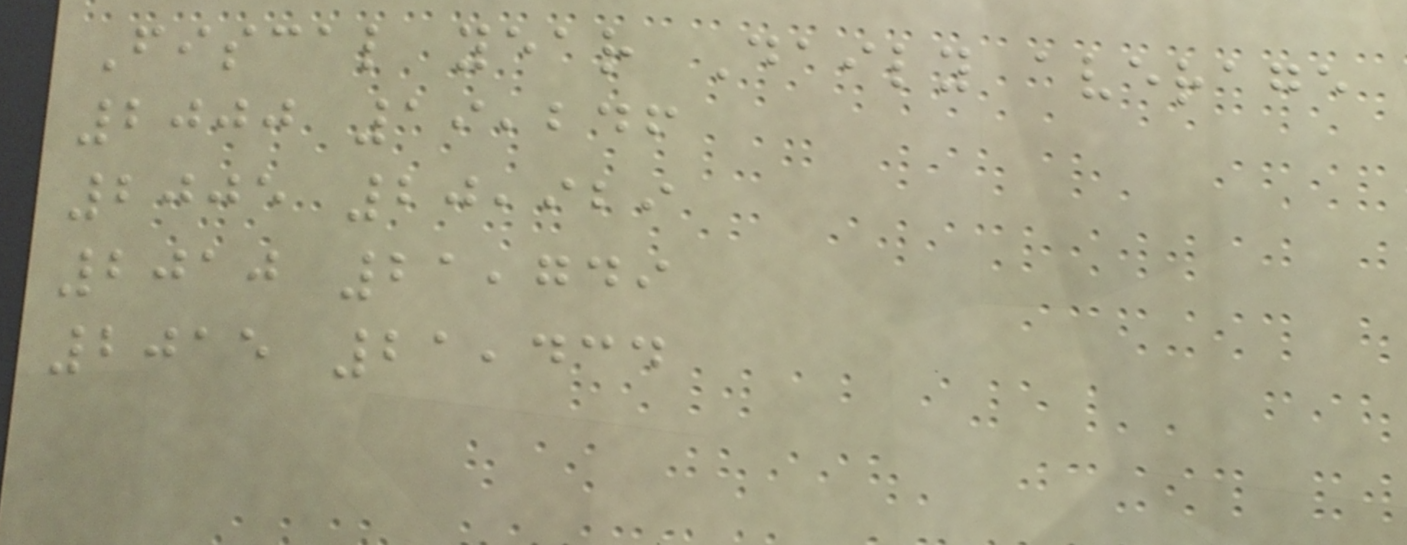Fiscal year Daily average
2000 19,246
2005 20,929
2010 21,749
2015 21,434
